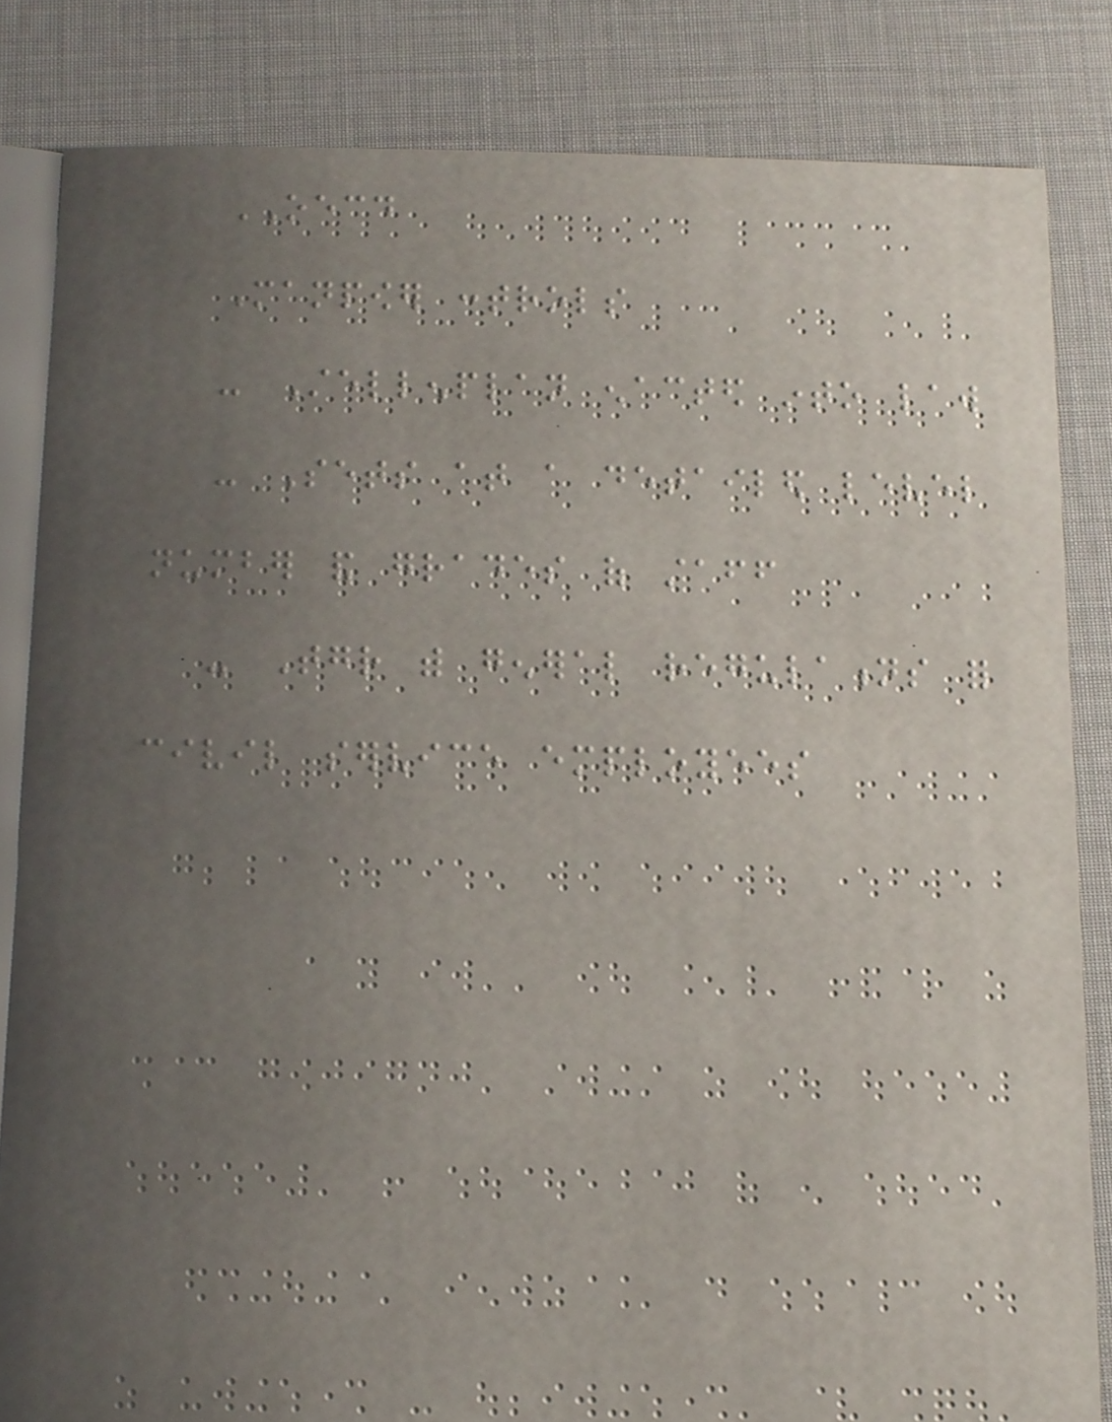OECD
Manpower controls
- Stellenplan enacted into law
- Sets at a detailed level
number and grades of staff
- Together with general regulations for
civil service employees
